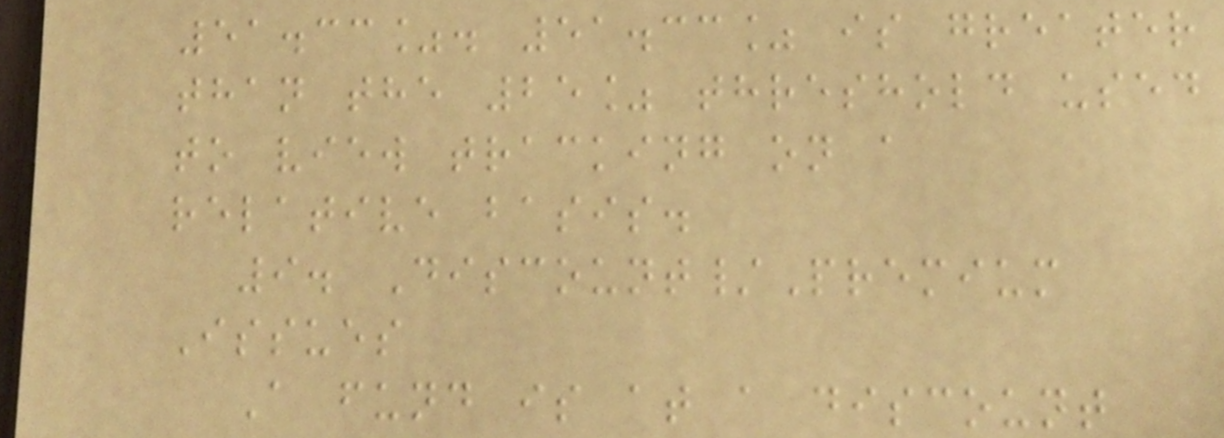51.33%. 51.33% is greater
than the 25% threshold used
to view tracking on a
relative basis.
9. Discount/Premium
Issues
A fund is at a discount
